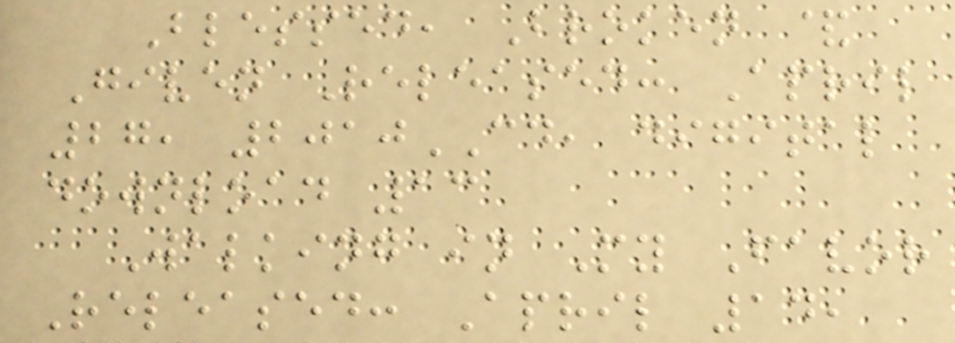Blessed, Broken &
Given Released: April
27, 2010CD, digital
download 13
Walking in My Favor
Released: April 14,
